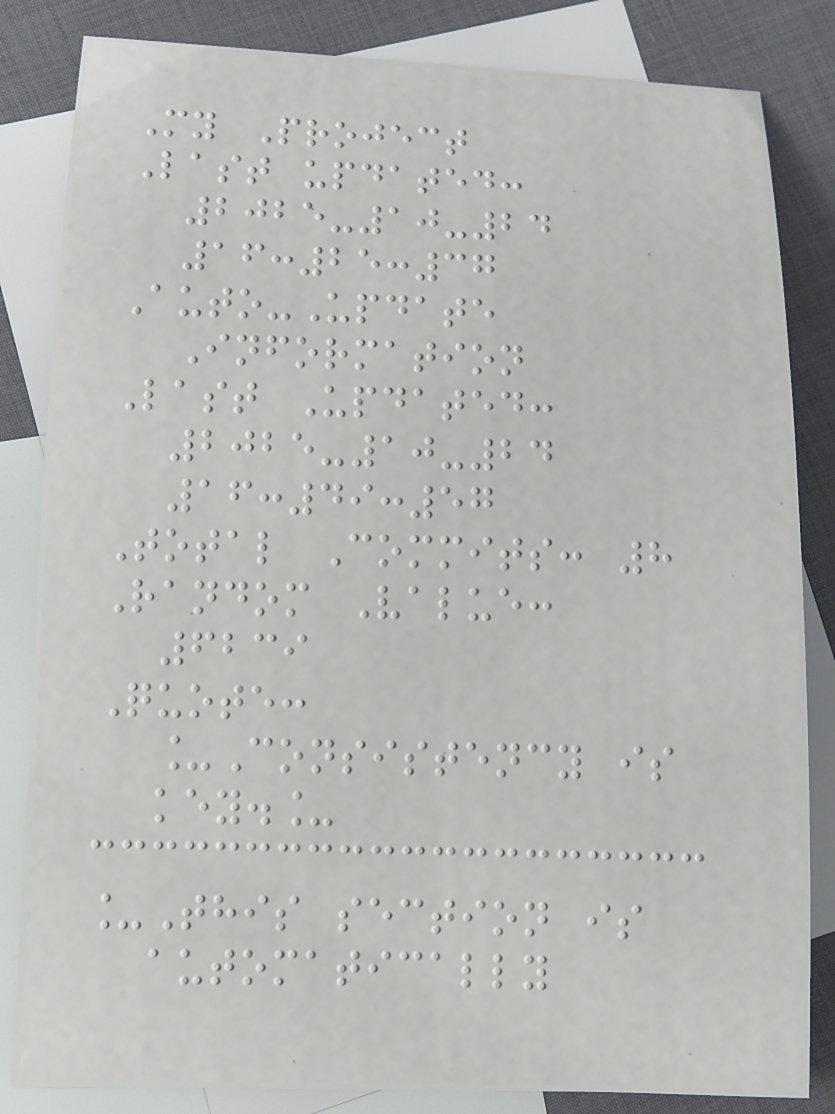My Project
Last updated:
2025-10-24
16:25:37
Auto-Update
Information
Last Updated:
2025-10-24
16:49:57
Total Commits: 8
Random Value:
6239
Quote:
_Consistency is
key._
_This section is
automatically
